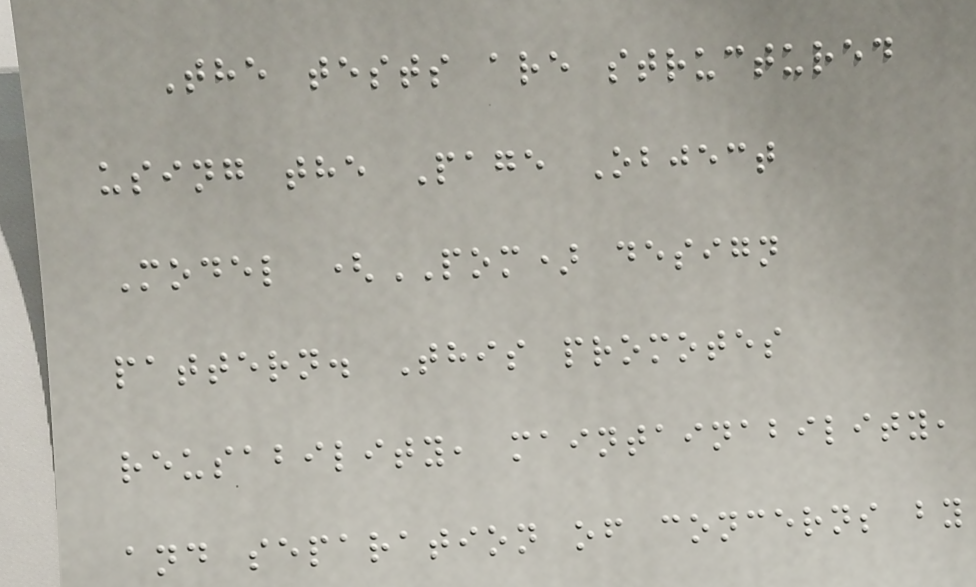The tests are structured
using the Page Object
Model (POM) design
pattern. This promotes
reusability, maintainability,
and separation of concerns by
